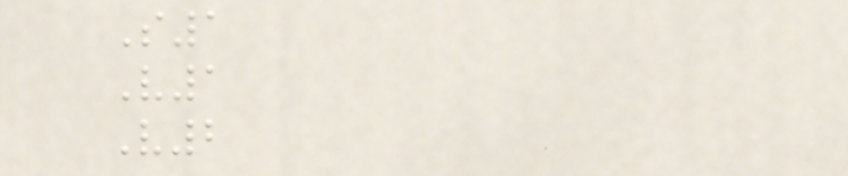S1
V1
V2
